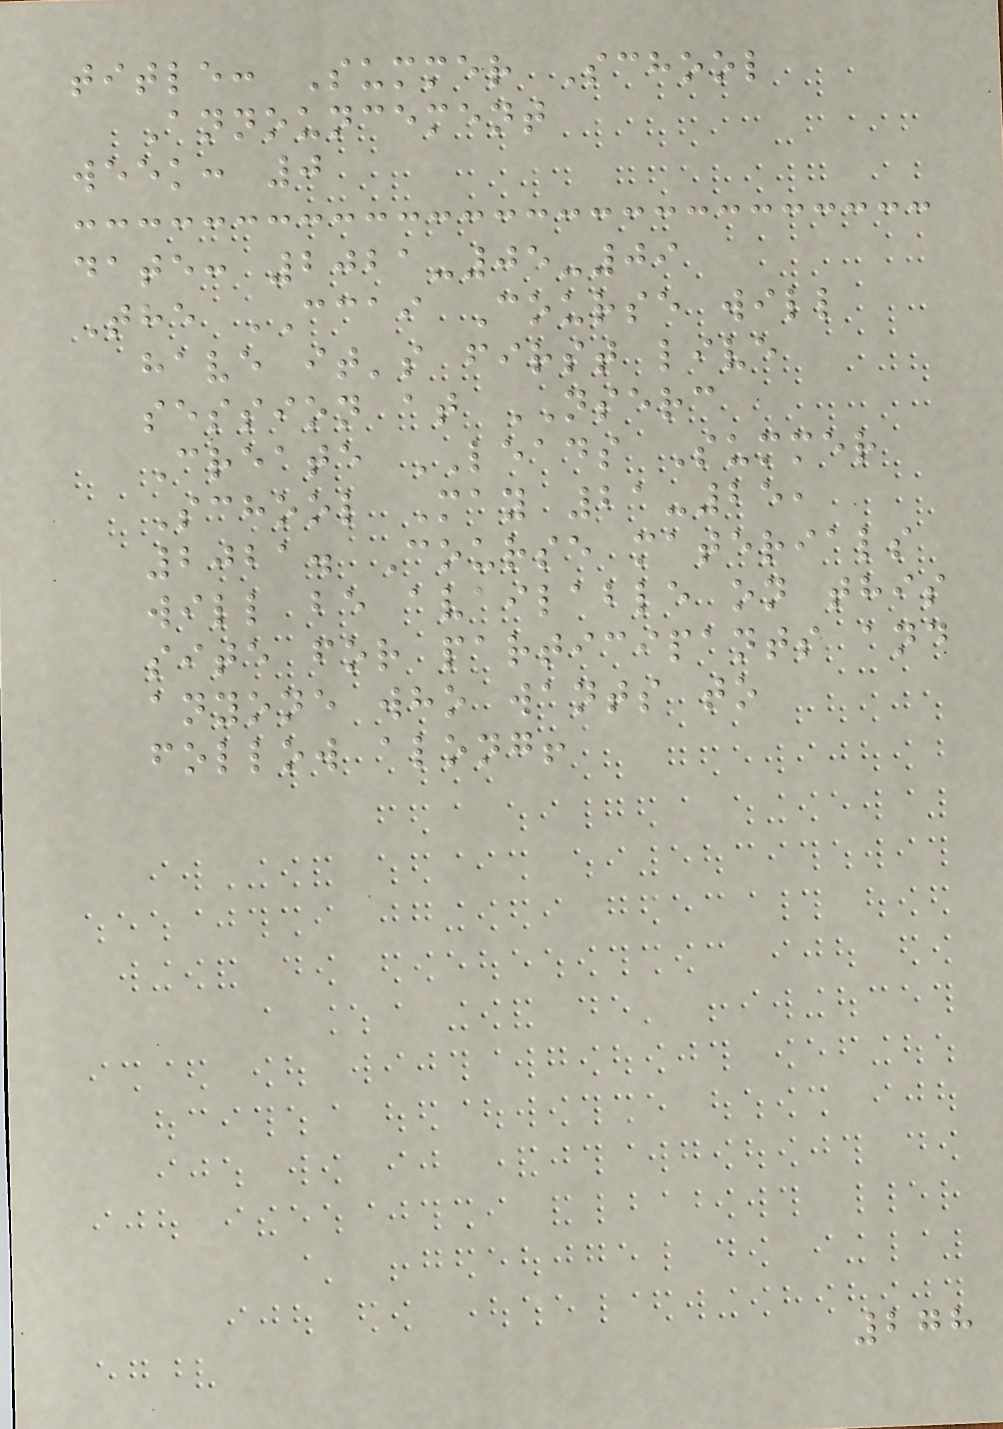title: Summer School
Announcement
week: 0
date: 2021-05-09
The CCAI Course will
have it's first live
session at NSERC
Create LEADS Summer
School May 21-25,
2021. Course materials
will be available on this
site for participants and
anyone who wants to
follow along!
278
